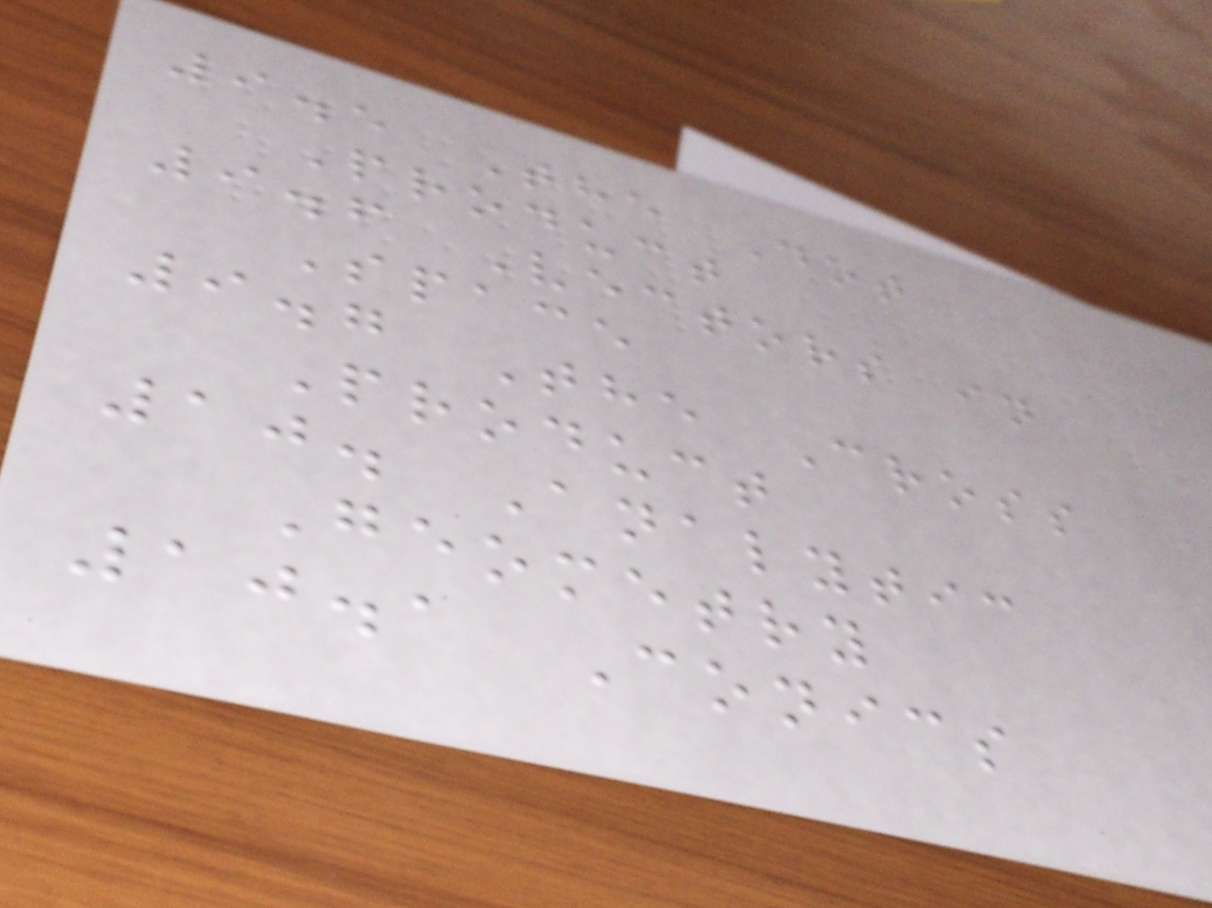9.5 The Dot
Product
9.6 Vectors in
Space
9.7 The Cross
Product
10. Analytic
Geometry
10.1 Conics
